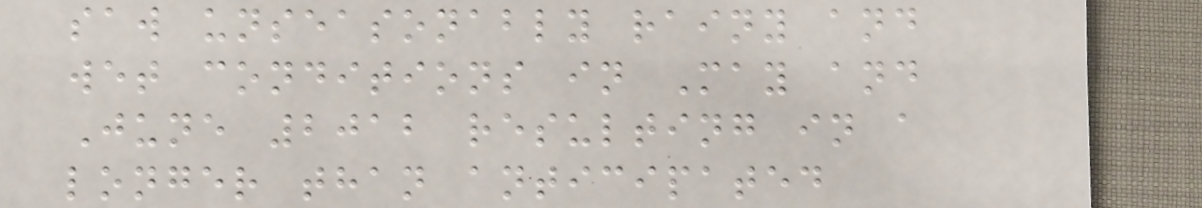saw unseasonably rainy and
wet conditions in May and
June 2012 resulting in a
longer than anticipated
